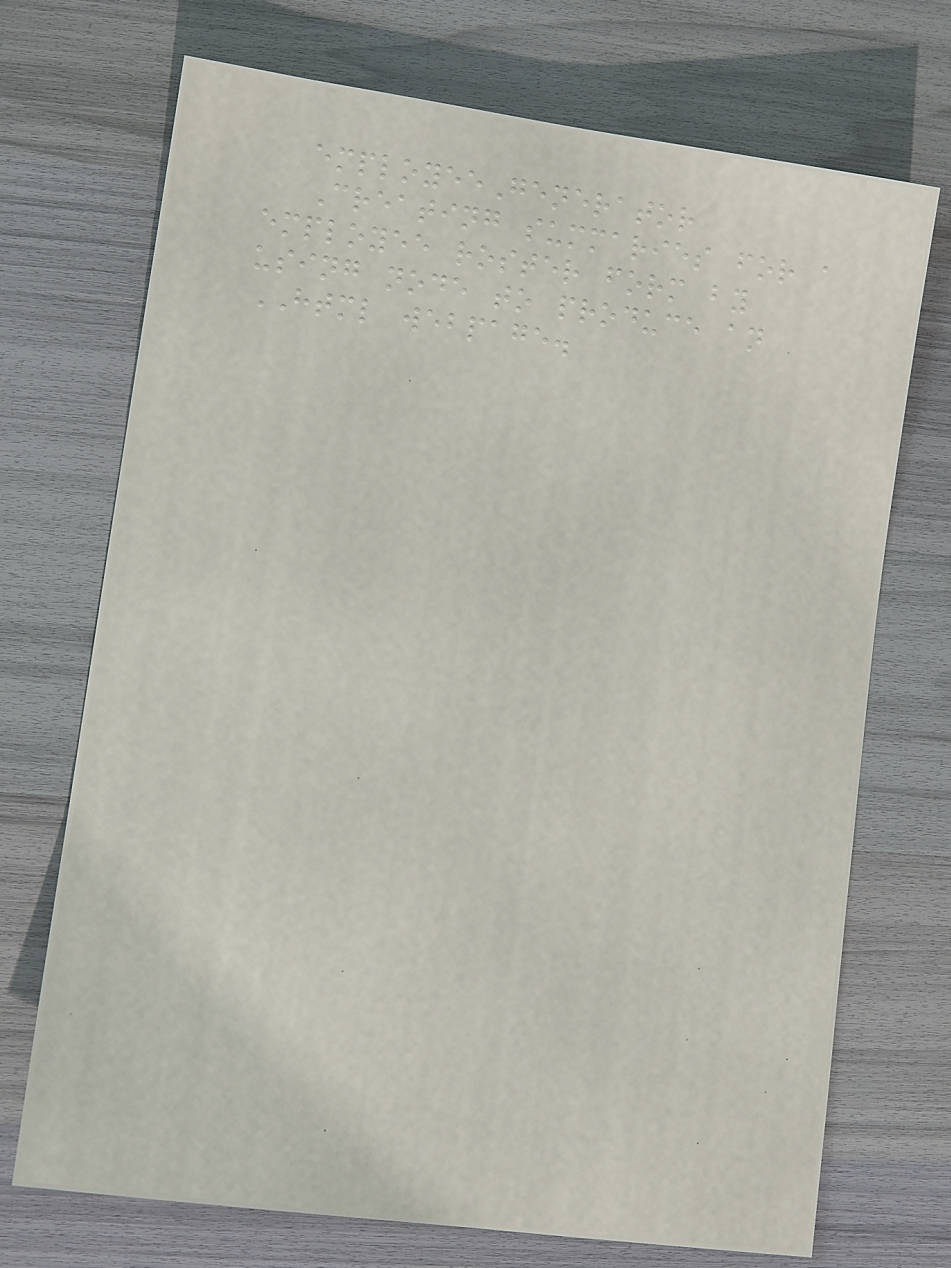employeeGenerator
Creating summaries for a
employee roster form by
using node to produce an
HTML webpage.
